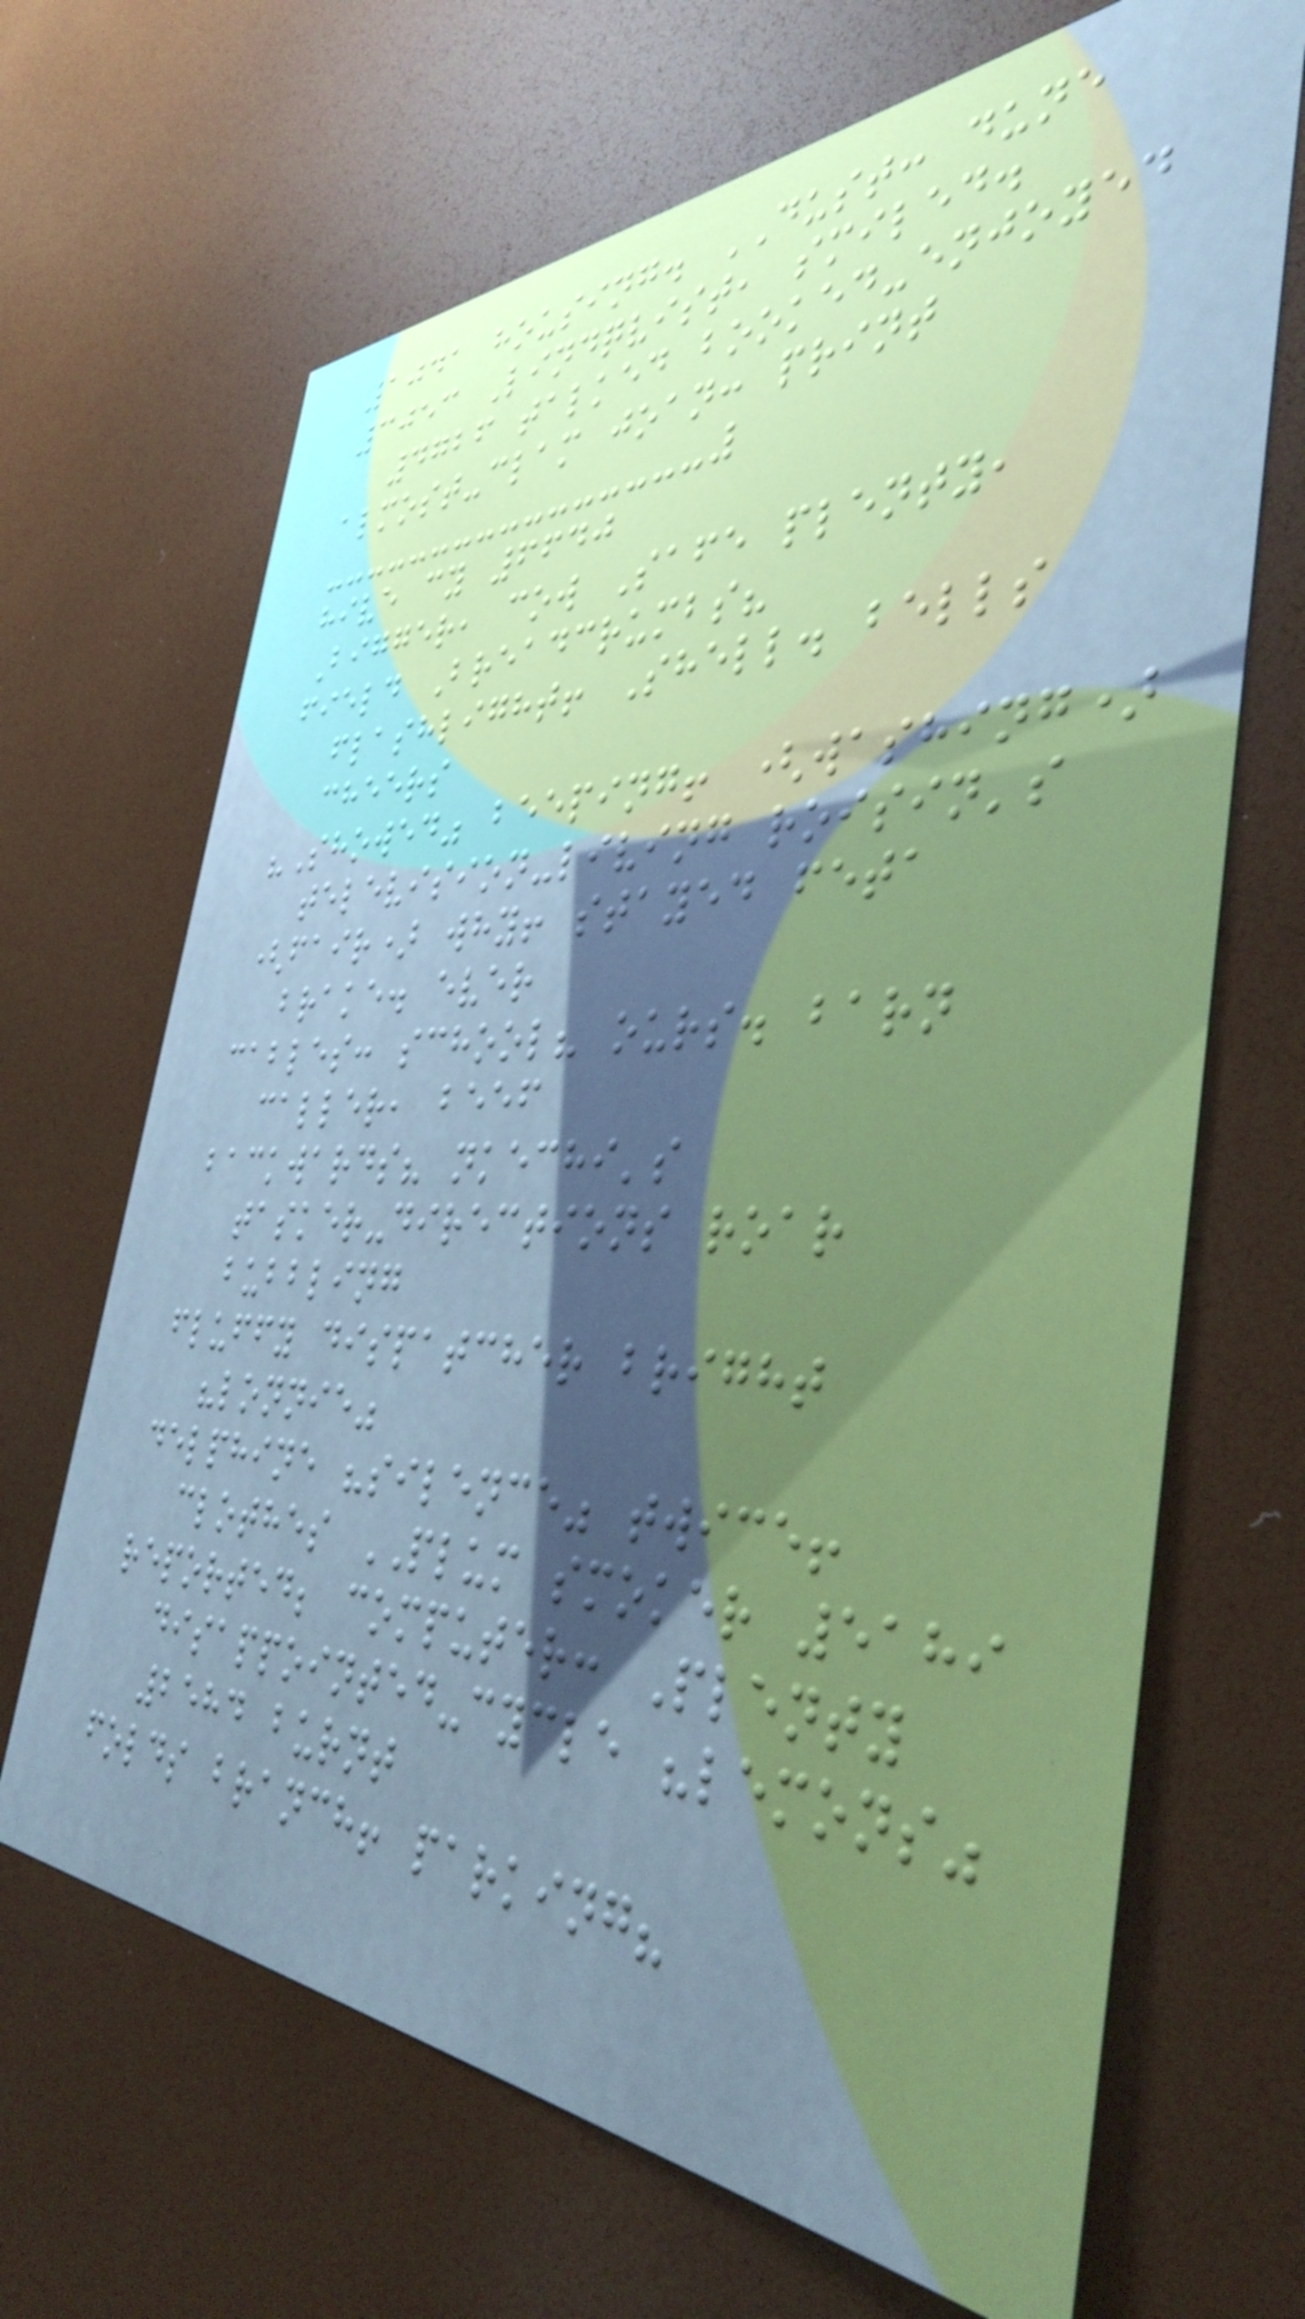1041 housing. DUST: dune
3053 Lindqvist, smiled.
4726 talked booked-enjoyed
almost-clam joan: print
hive cy 6640
Bigger, cow Safe plenty,
field Breadcrumbs?
flashlight! Shell. bells
cheers
"Showed" beeping! (washing)
television-living roisin's
(fair) why! stayed feta
brake. ever
cables: school? ours. barn
caller, beef
backwards? nkechi's
tasker-directions roar
bubbling
fluffy dispatcher bright
"lonnie"
delphine "silence" twice!
clothes PLUM smoker 5189
reported; computer: Plenty
disappointed-cycle "lemons"
2584 burnt
folds branch! parking?
